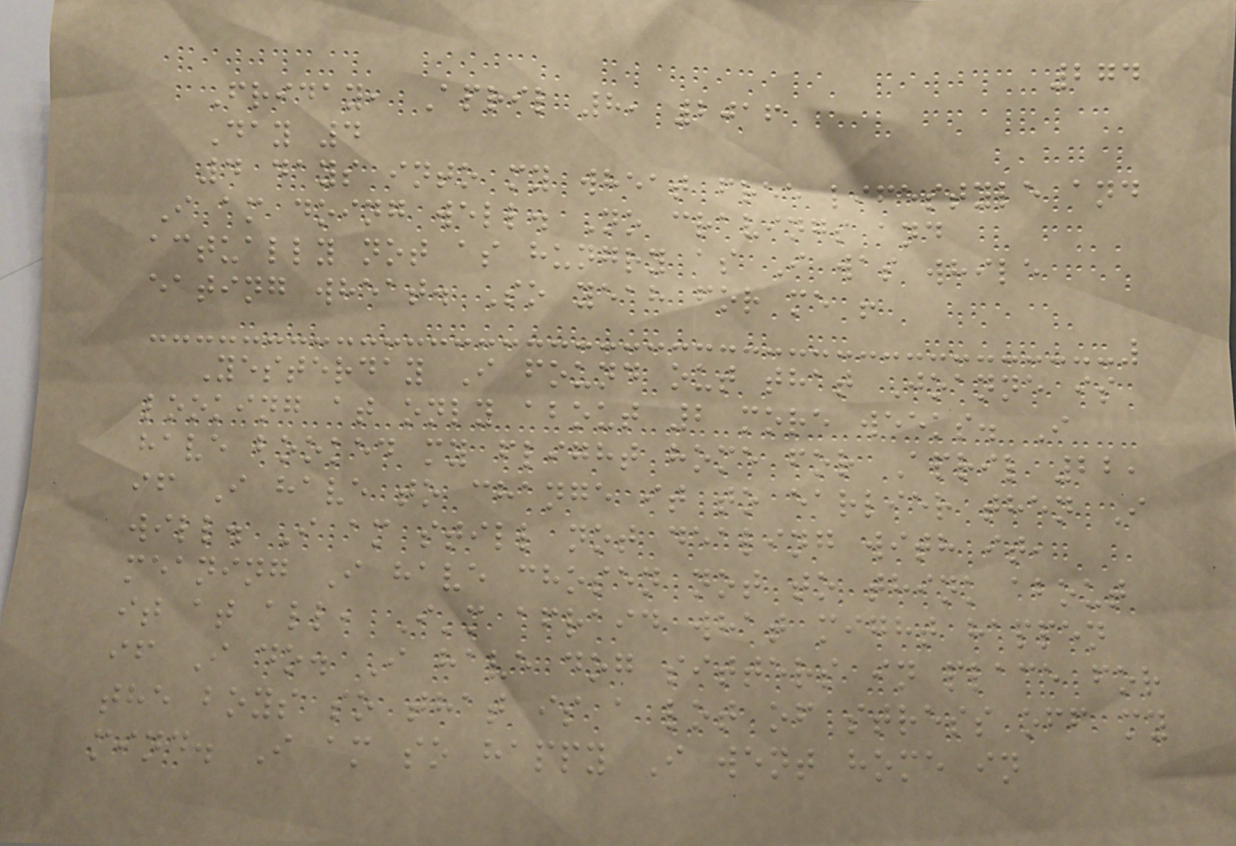274
Friday, April 8, 2016
Day 4
4 days into my wheat free lifestyle and
I am doing well. No cravings and
actually not as hungry as I was while
eating wheat. So yeah for me !
Yesterday I found out that Joanne is
looking at only about 2 more weeks. I
have booked my flight home for April 22,
if I have to change it to earlier then I
will. I am still not dealing with it,
meaning I have chosen not to think about
it at all, I'm afraid what might happen
if I do. I have dog sitters in place for
the boys so that is a lot of stress off my
mind. I am so happy I went home in
